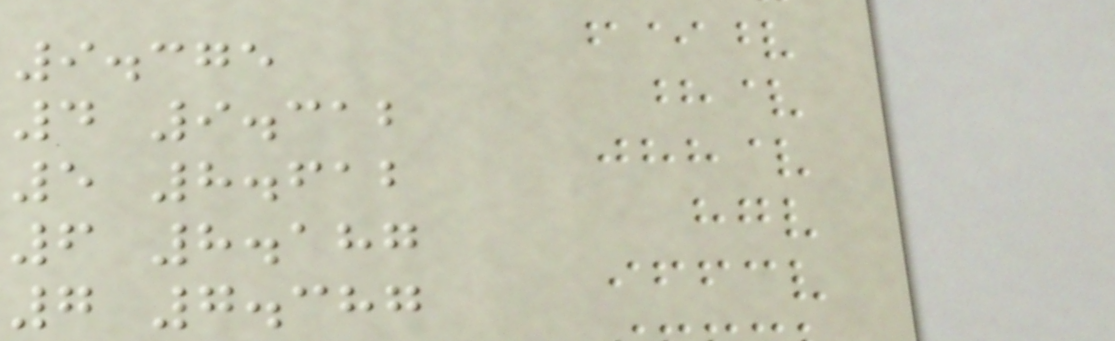9.375
4 9.312
5 8.612
6 8.187
7 7.387
